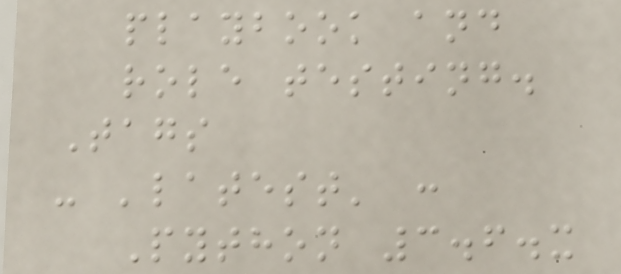playbook and
role testing.
Tags
- 'latest' :
Python 3.6.x
